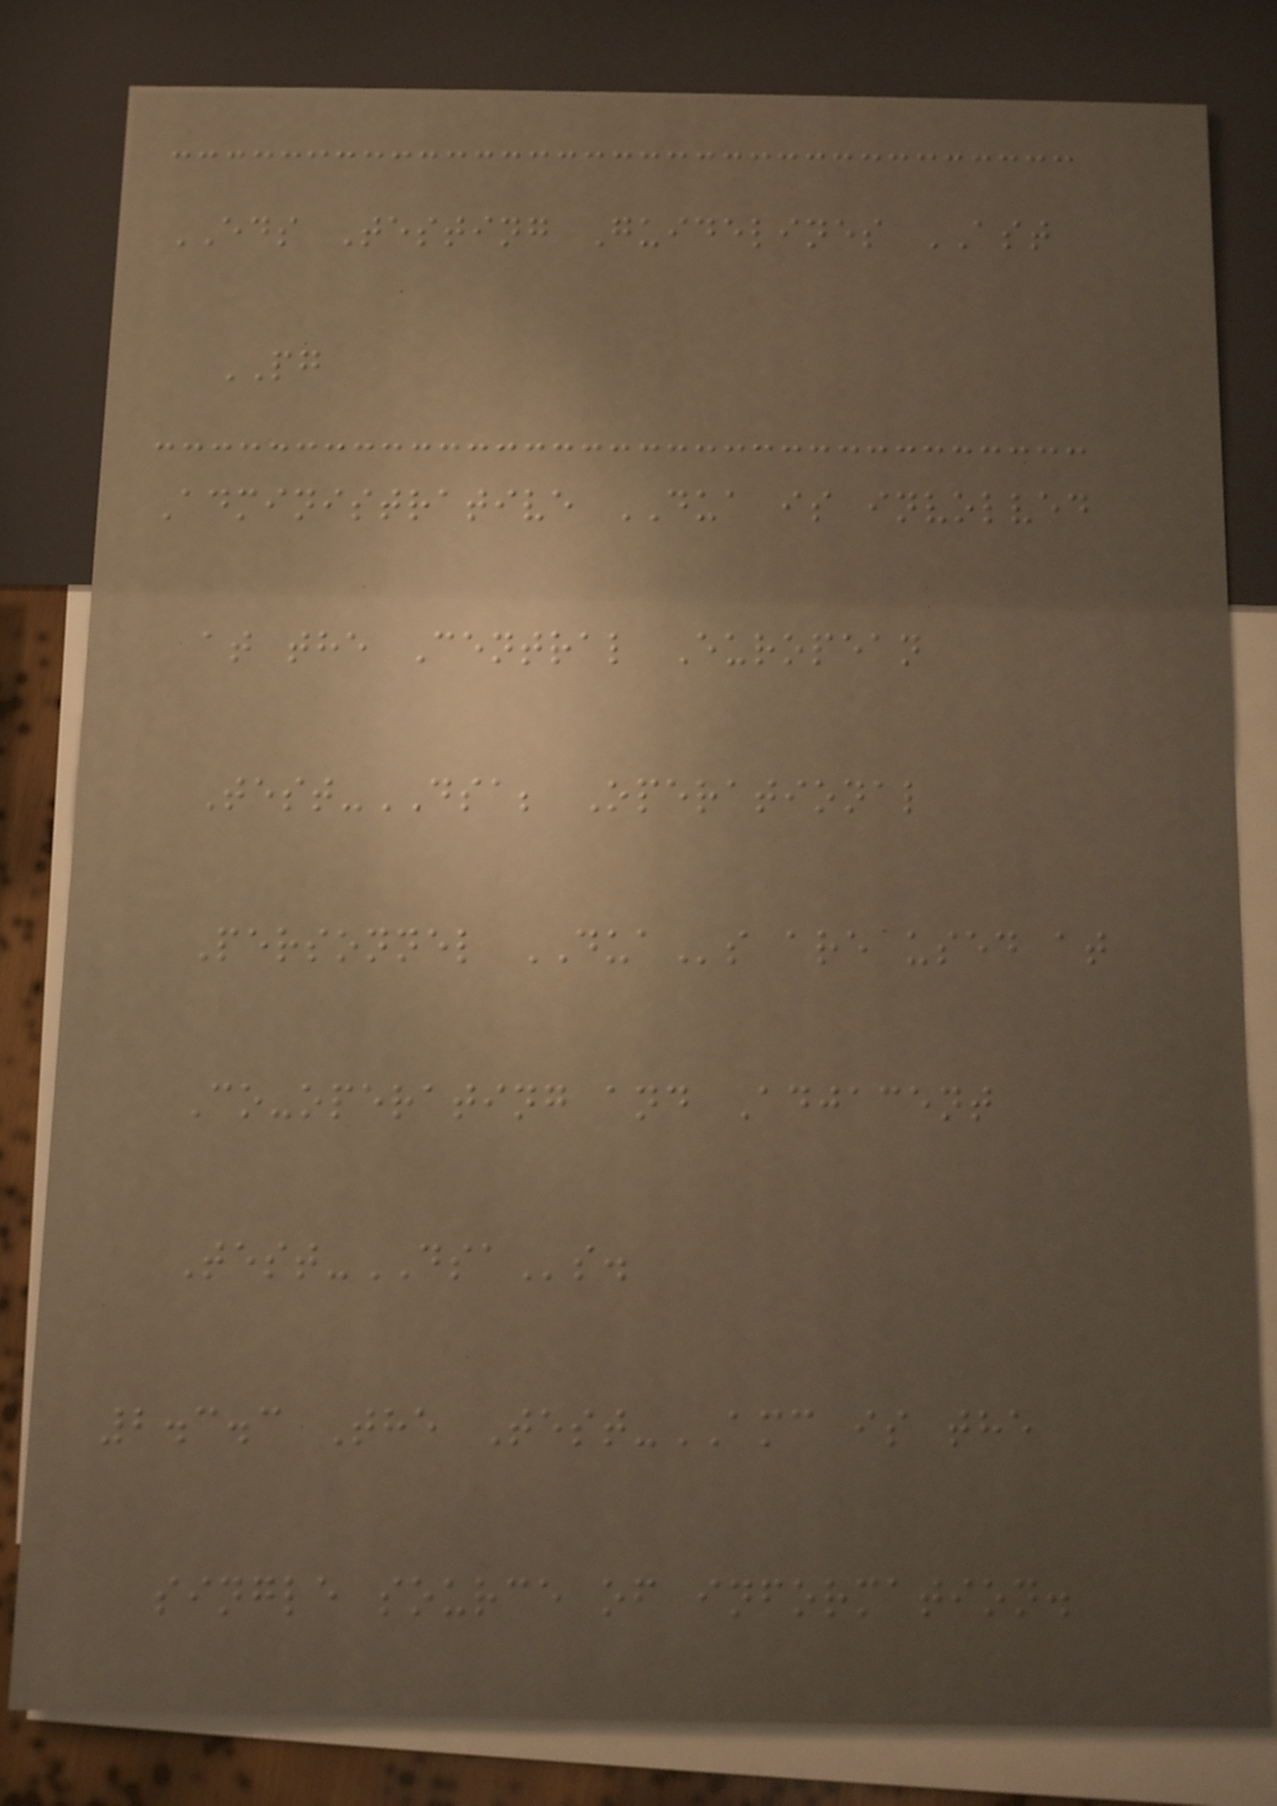EDS Testing Guidelines AST
PG
Administrative DUA is involved
at the Central European
Test-DSA; Operational
Personnel DUAs are used at
Co-operating and Adjacent
Test-DSAs.
2.3.3 The Test-AMC is the
single source of information.
